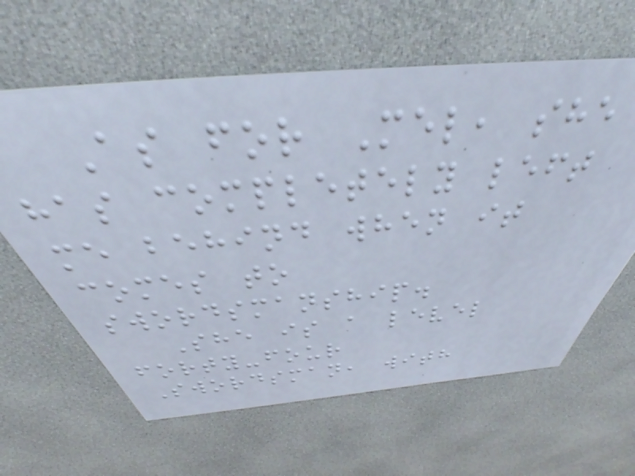As for Mel, she
has completely left
me behind when it
comes to
swordsmanship.
She is a level
forty-four
Swordsman, with
